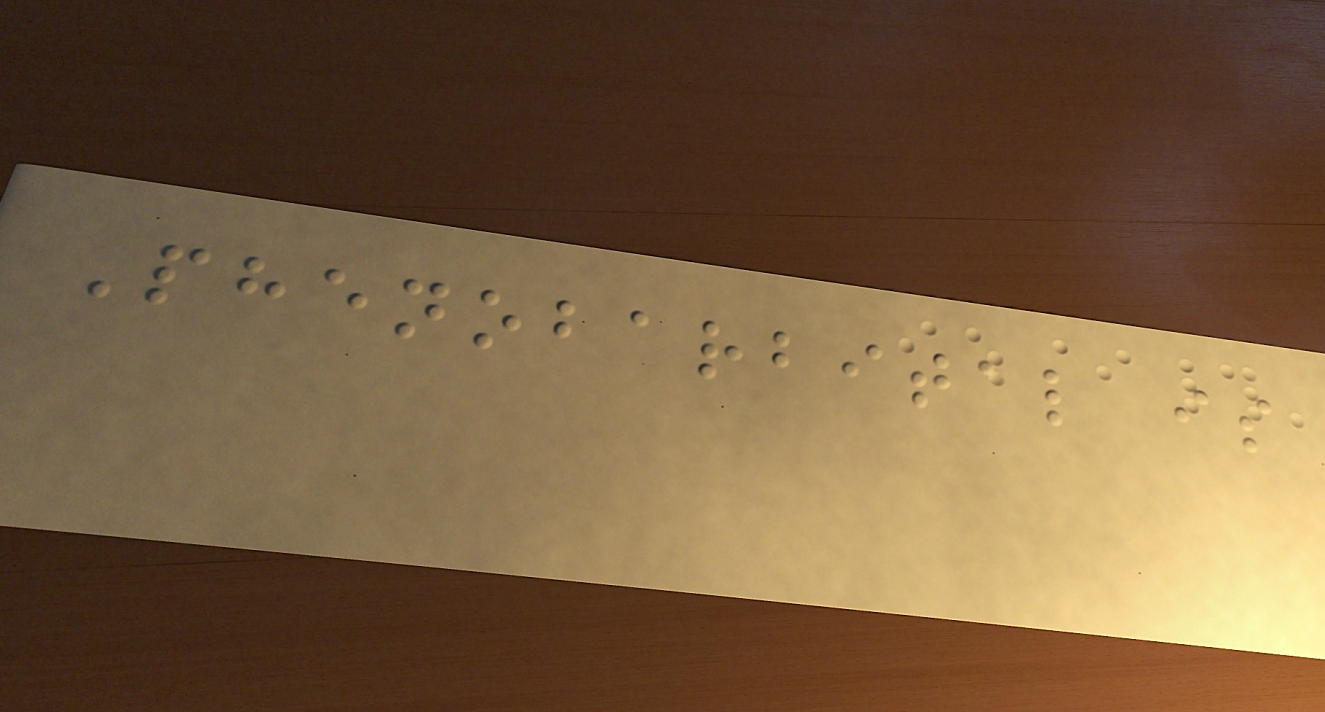Phenobarbital is
